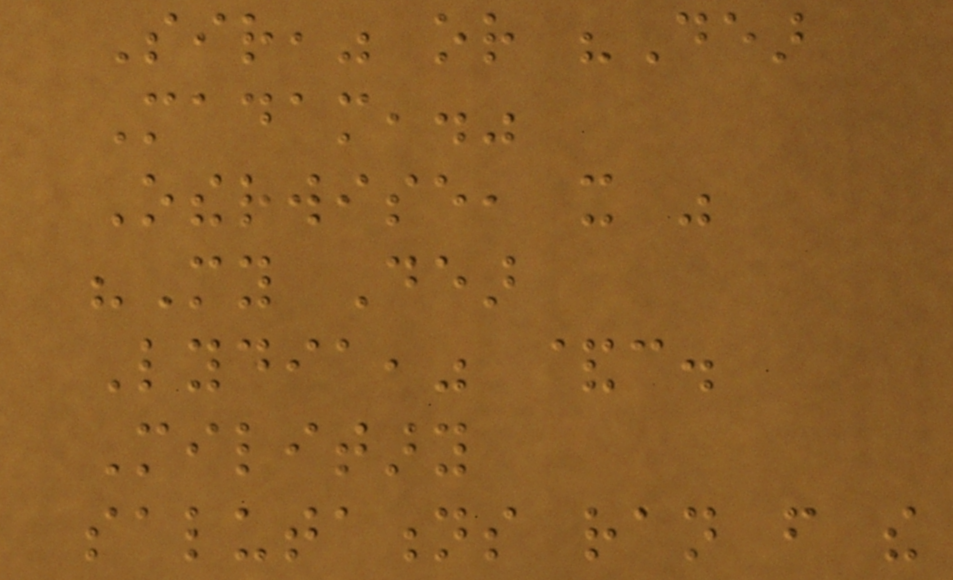Sir," or "Dear
Madam,."
Otherwise, it was
"My Dear
Lydia," &c.
Military
salutations ran from the
